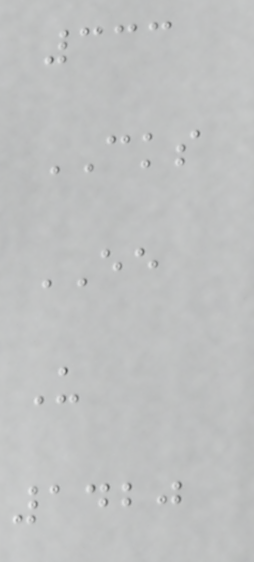333
CKS
EE
U
1420
